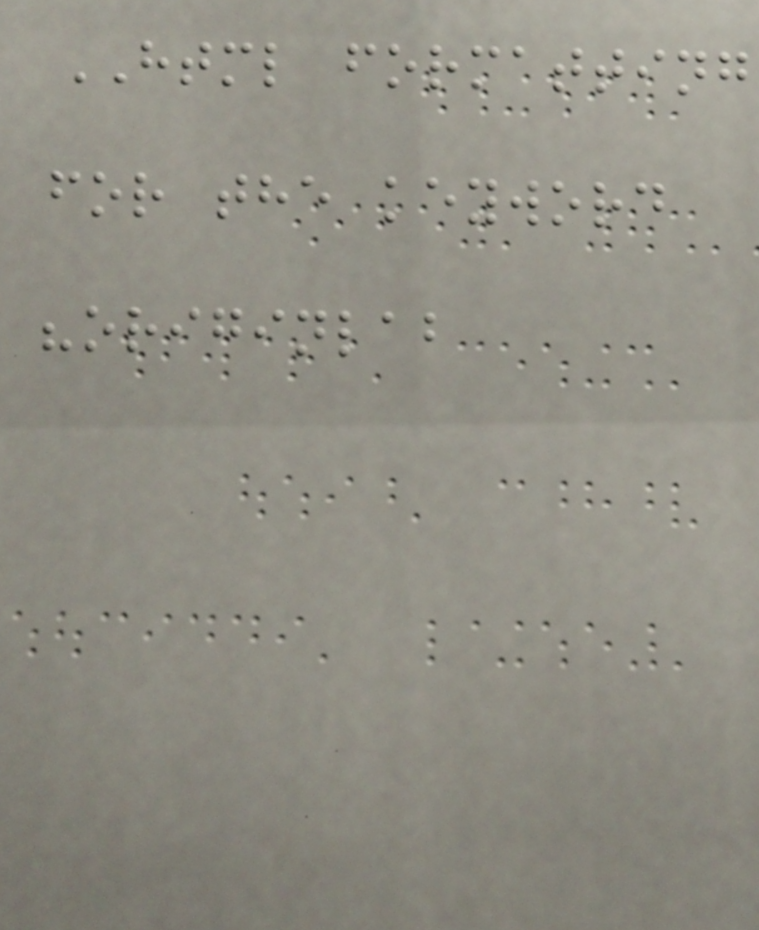HTML formatting
for the keyword
"originlab
